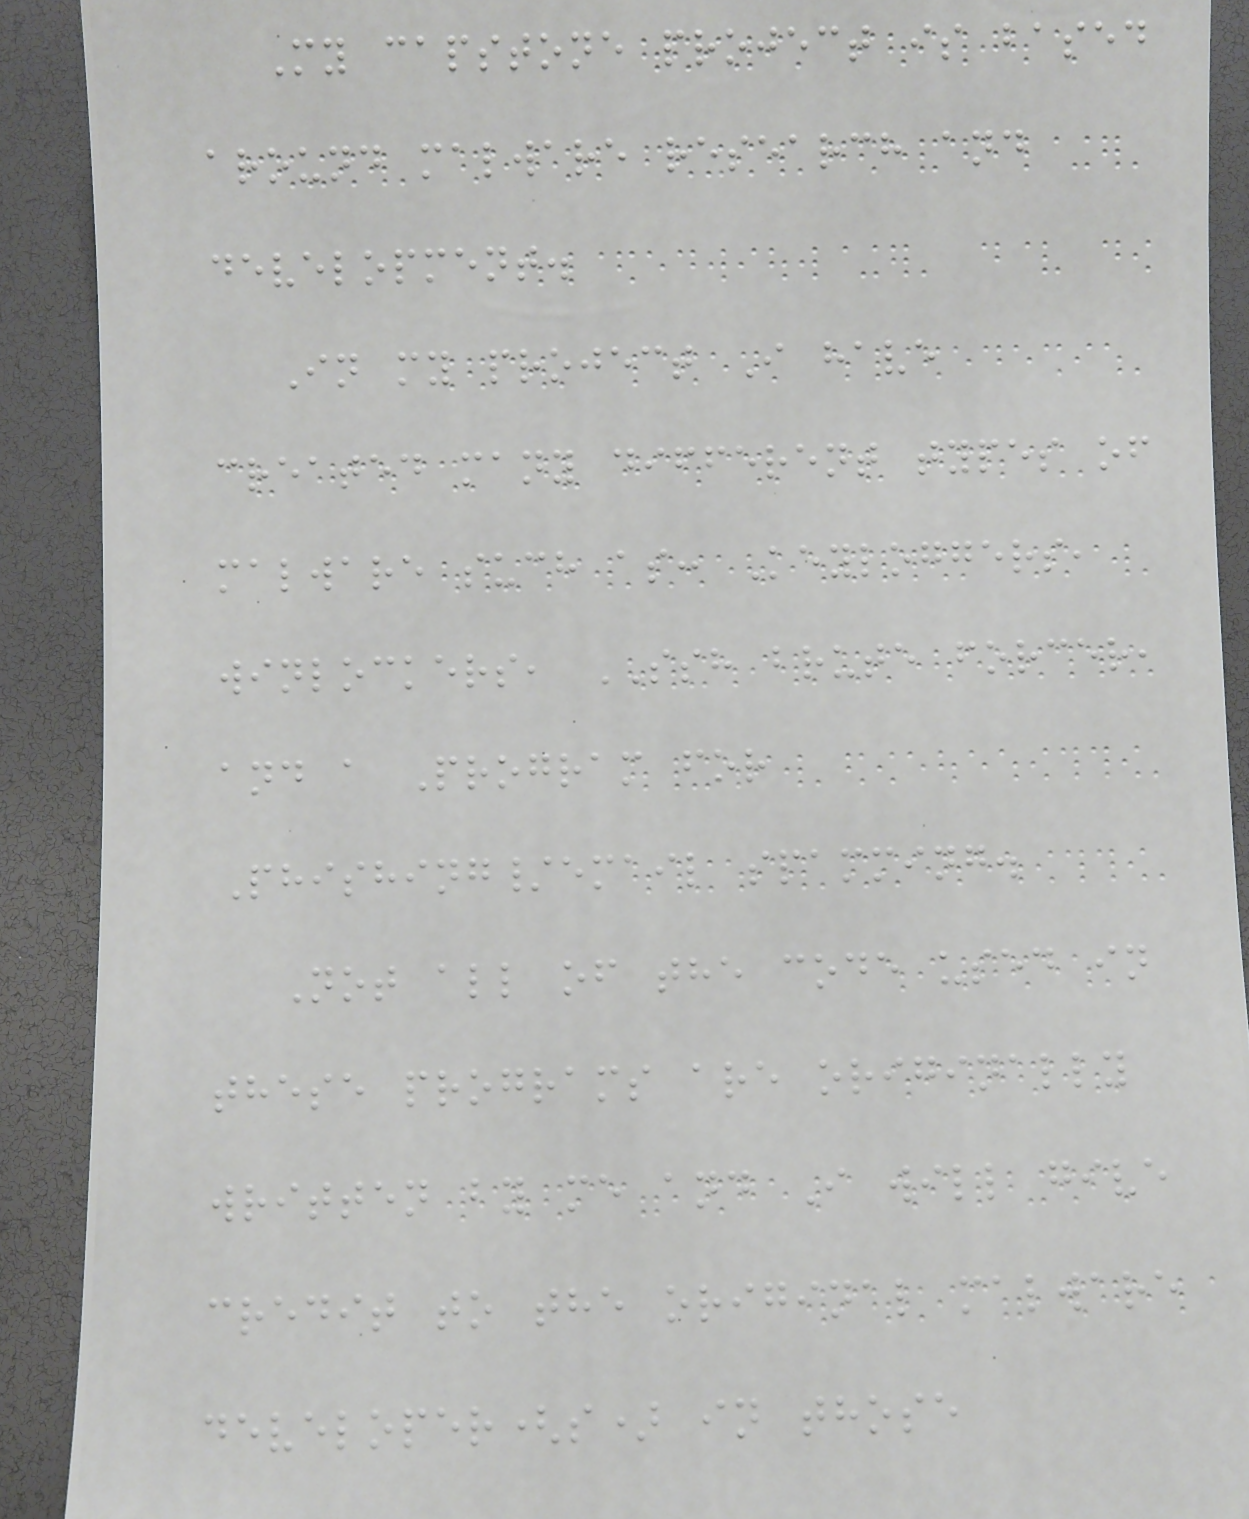My capstone project is based
around malware research and
development.
In my project I have
created many different types of
malware such as: Keyloggers,
winlockers, SSH brute forcer,
and a Program for
Phishing/email spamming.
Not all of the code used in
these programs are originally
written by me and I will give
credit to the original malware
developer(s) in those
